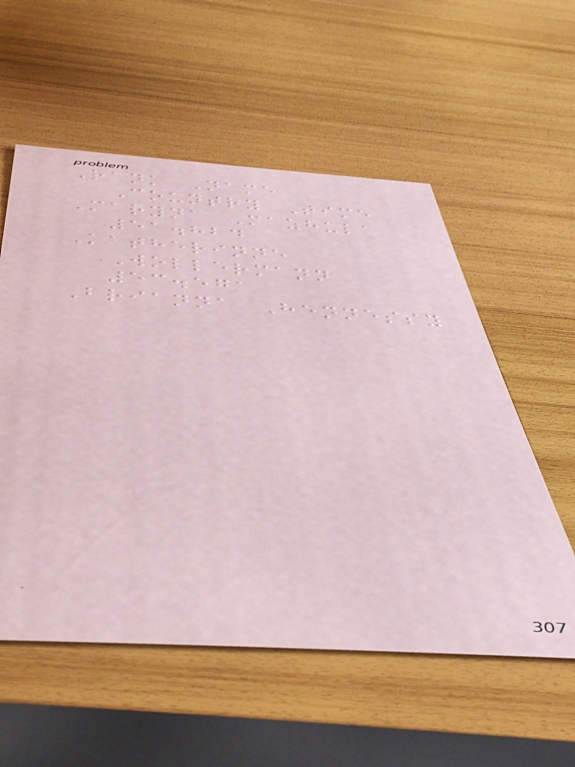Rank Name
Country Time
Maryna Mazhula
51.824
Katherinne
Wollermann
53.571
Brianna Hennessy
